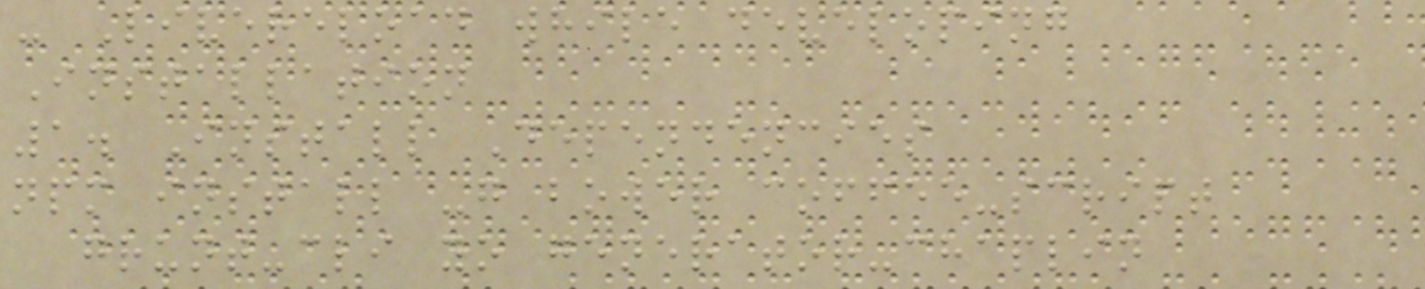- Livereload while developing
Installation
1. Install Dependencies
npm install -g bower coffee-script
grunt-cli yo generator-chaplin
